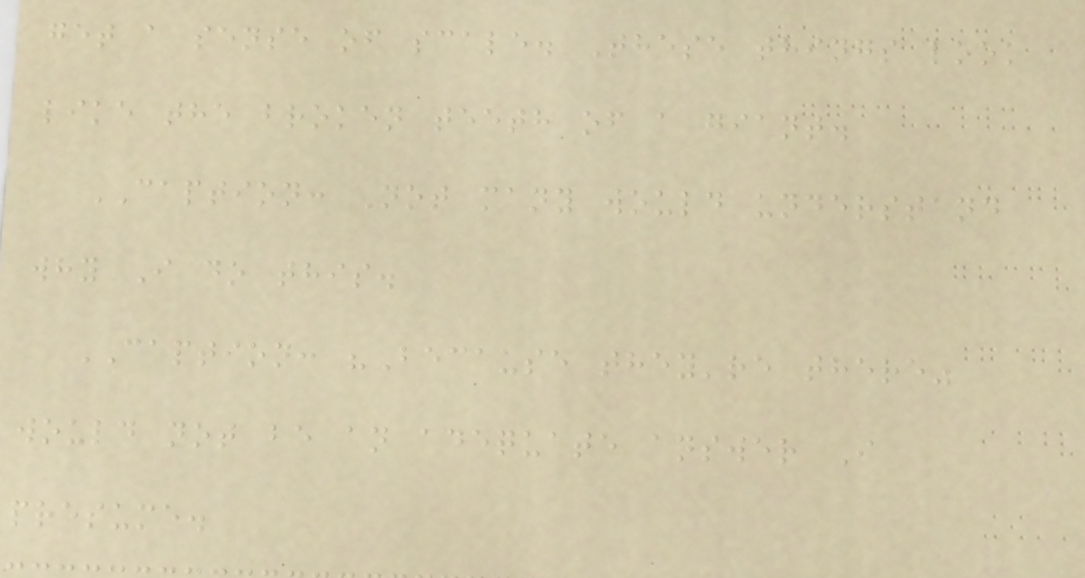get a sense of scale. These things look
like the broken teeth of a giant.
CAPTION: Not many would understand
why I do this.
CAPTION: "Because they're there"
would not be an adequate answer I
presume.
